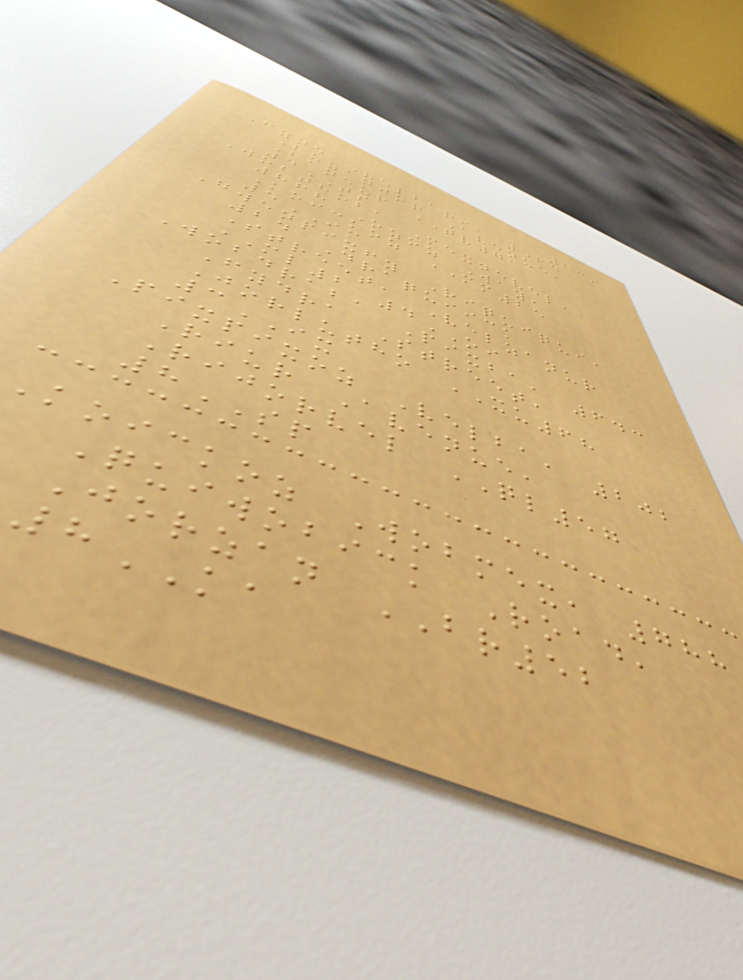239
Fyne Velbari, 564
Luzanjor Avenue,
Baneur TV71
4TS
Wobthoba Mexnevel,
868 Ozoz Way,
Koickoz MM25
5IM
Gwenpixfy Riquiqui,
24 Draquiick
Street, Velzanur
ML2 4OI
Wobdraba Pixba, 643
Fydra Street,
Jorlutho XU68
3IX
Pixpixoz Velba, 202
Riur Avenue,
Rijorvel QL57
8SP
Koickoz Wobmex, 788
Quiwobick Road,
Jorzan BR52
8KA
